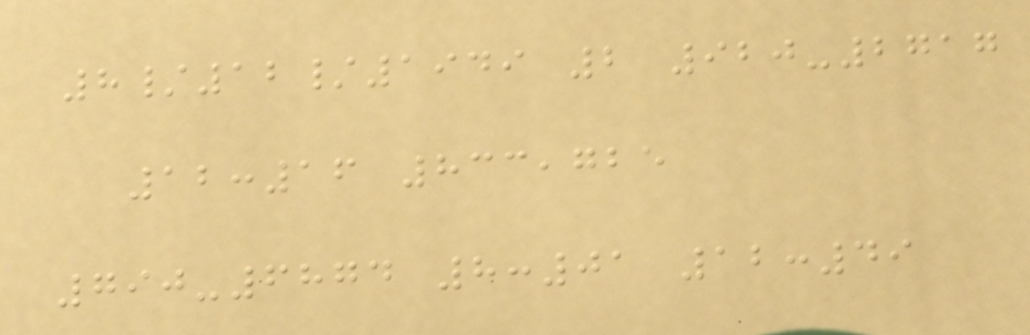8/12/1949 2 920-2717
12:16 833,725
790-6874 8:01 12:49
